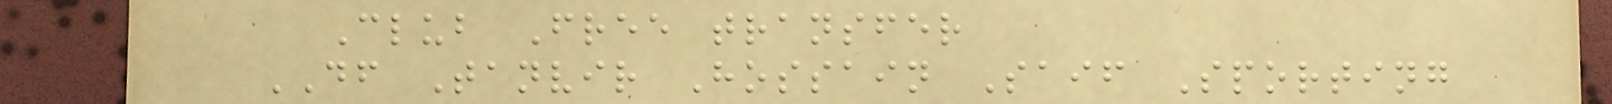Club Free transfer
DF Tanvir Hossain Saif Sporting
